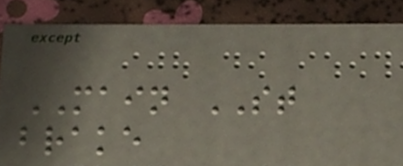MAIN ST
brake
